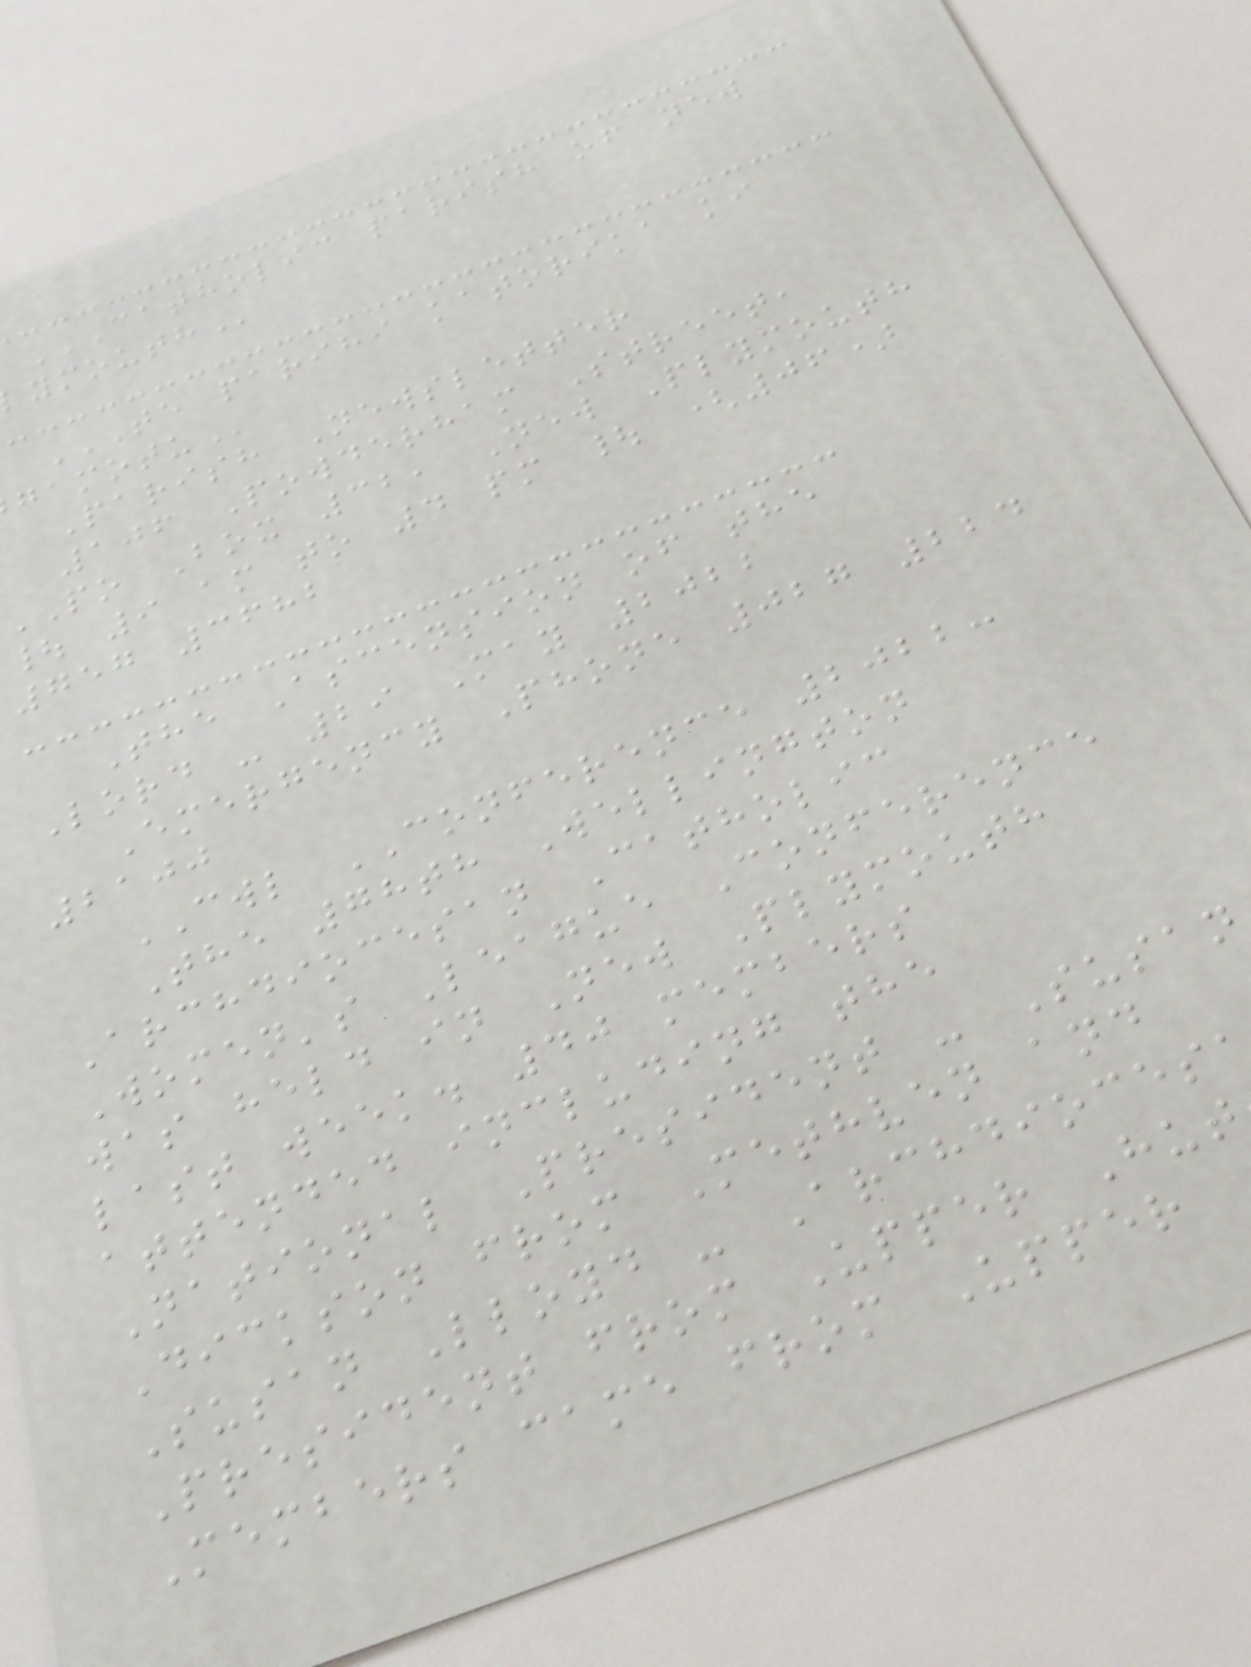CATHOLIC PARISH OF NEW
TE PARIHI KATORIKA KI
Parish Newsletter
106 Powderham Street,
PO Box 32, New Plymouth
| 9 am to 4 pm | (06)
757 3682
The Ascension of the
Lord - 29 May 2022
Emergency Phone 027 224
2100
CWL CONFERENCE 2022:
The 78th Wellington
Archdiocesan Catholic
Women's League Conference
was held in New Plymouth
last week. 40 members
attended including the
National President - Susan
Dickson from Methven and
Susan Lloyd - Archdioces
President from Upper Hut
Members came from Upper
